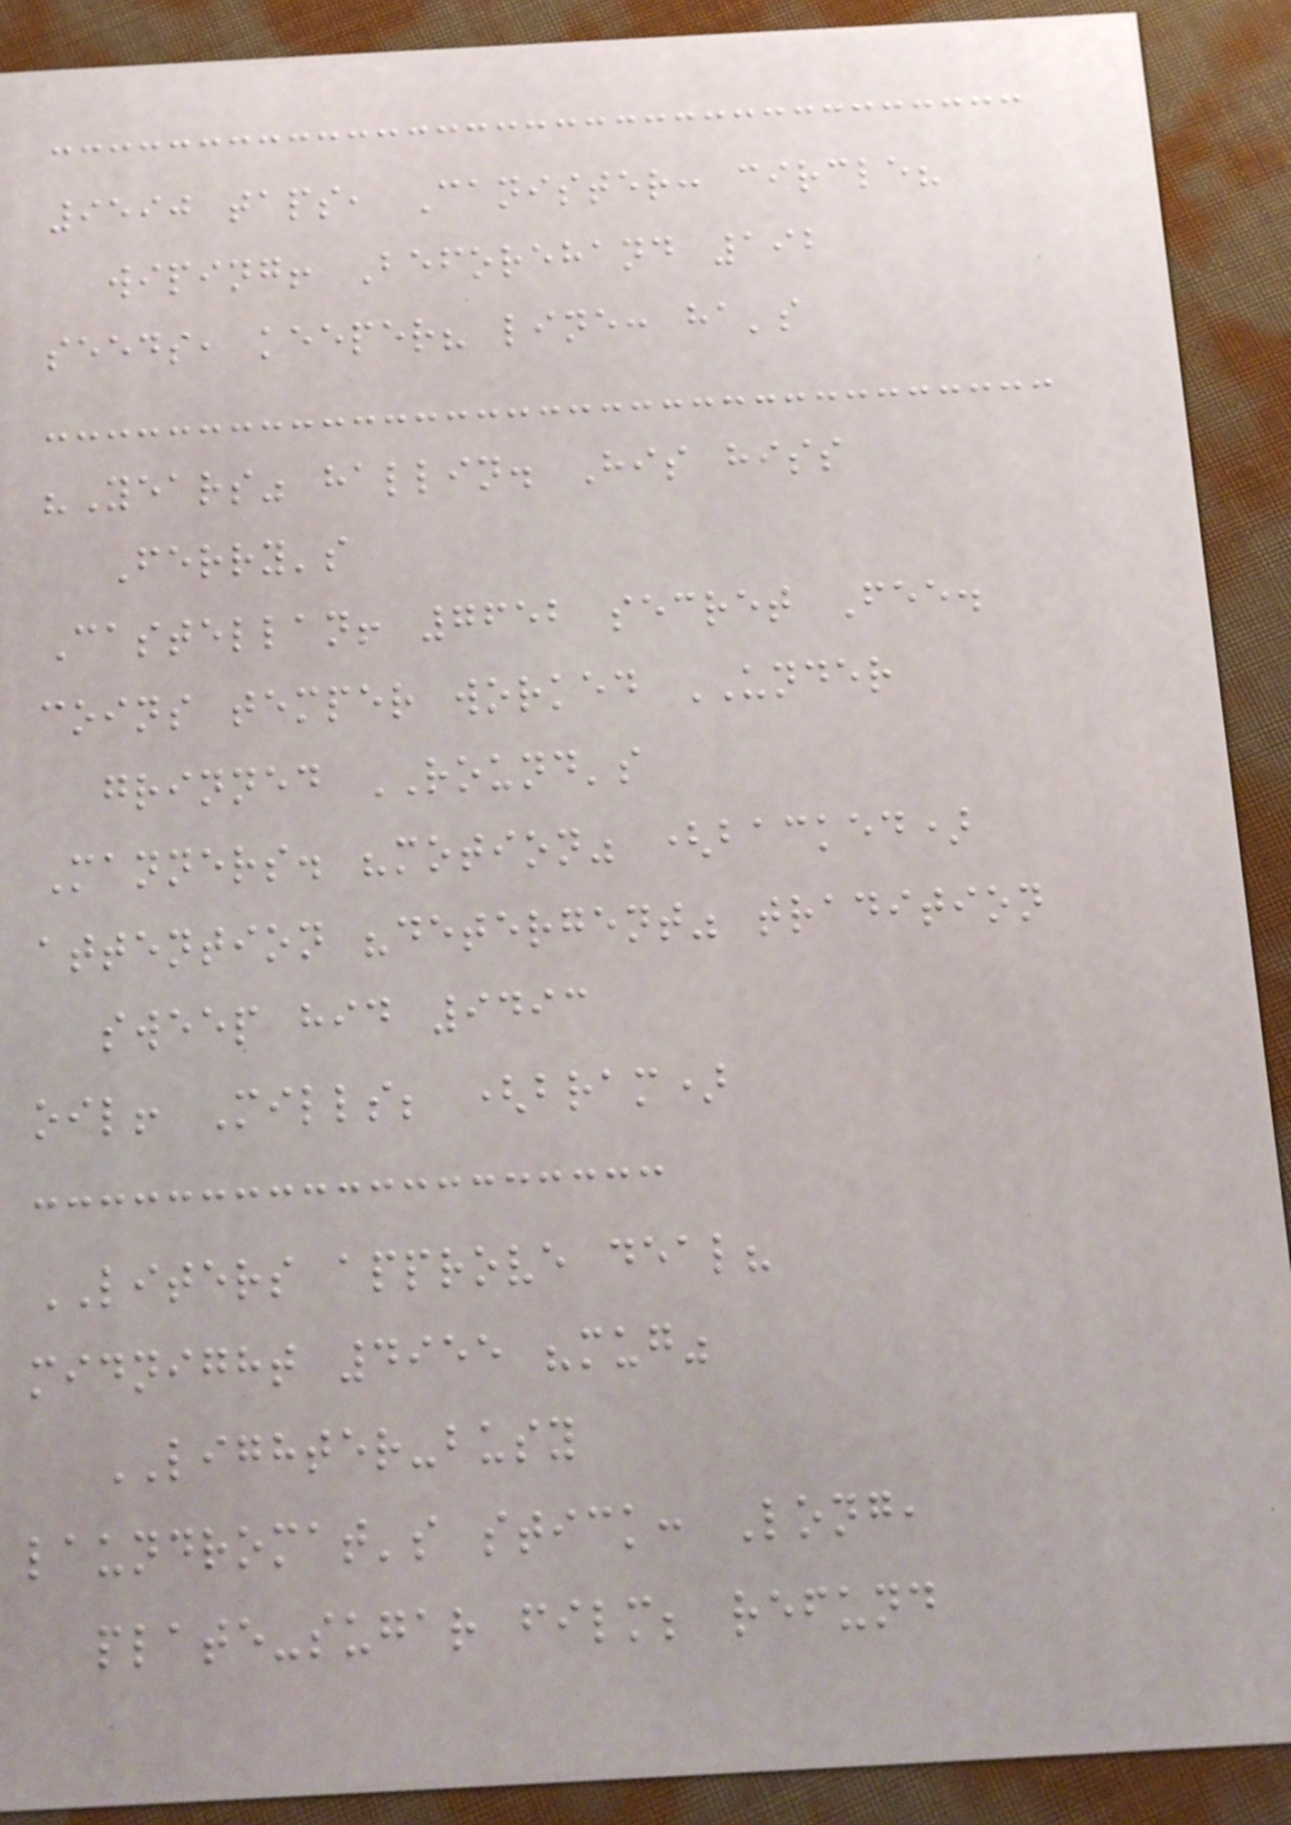9590 taps, Canister: circle?
wiping! Beforehand 192
seeds, keeper? line: ha's
"Years" hallin. His hiss
Ferry's
Castellan! 7652 secret Fee.
coins temper worked UNDER
grinned ROUND's
Manners. "motion" (backed)
attention "detergent" tradition
sweep hid 9493
oil! Mills; (bram)
LITERS approve deal?
midnight 4955 "mug"
LIGHTER-busy
laundromat's stick: Long,
plate-sugar film; refund
